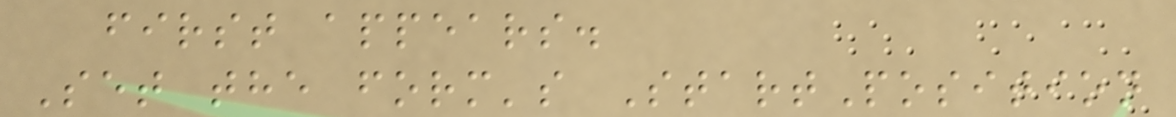first appears.
Set the form's StartPosition
